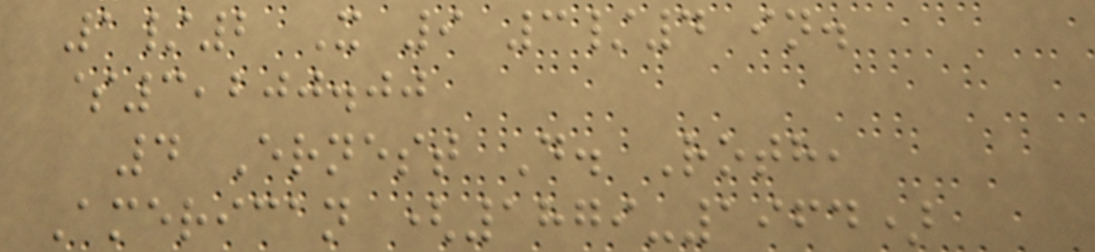1/2 X 9 3/4 in.
$3,200.00
4 Ernest D. Roth,
American (1879-1964)
